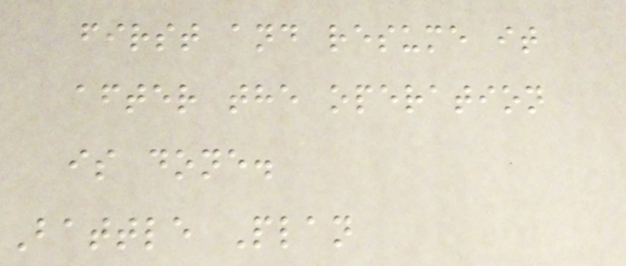first and resume it
after the operation
is done.
Battle Plan
